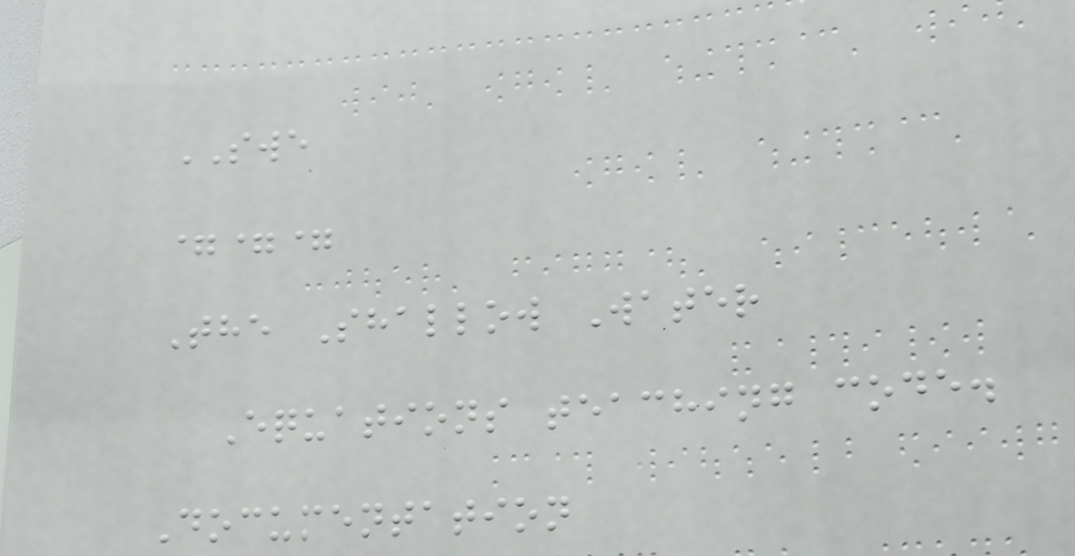SWE
===
The Shallow Water
Equations teaching code.
Documentation
